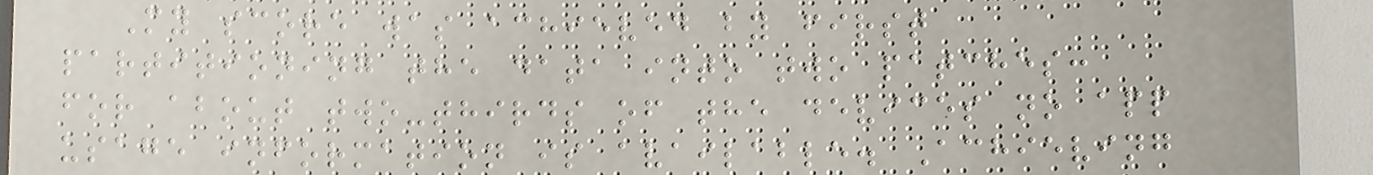My score was achieved by first
partitioning the data into two patches:
for about two-thirds of the devices no app
usage information is available. Achieving
